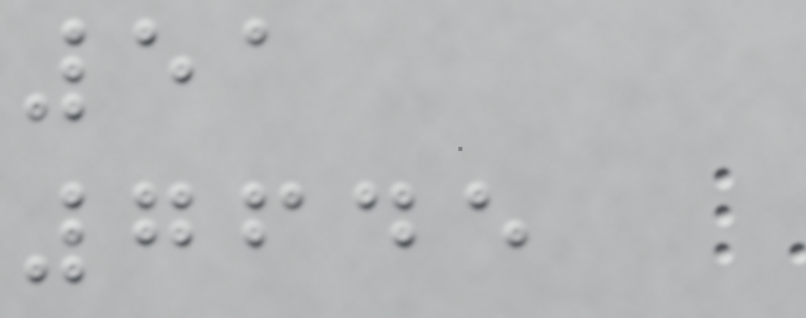51
7645
